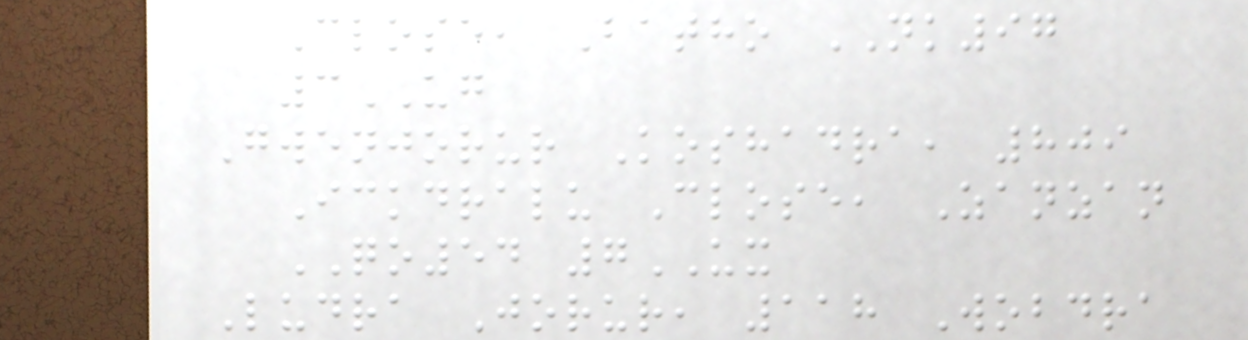Close, Batho NK97
3UG
Gwenjorur Koshadra, 809
Ickdralu Close, Zanzan
QO54 7UX
Ludra Jorur, 118 Wobdra
